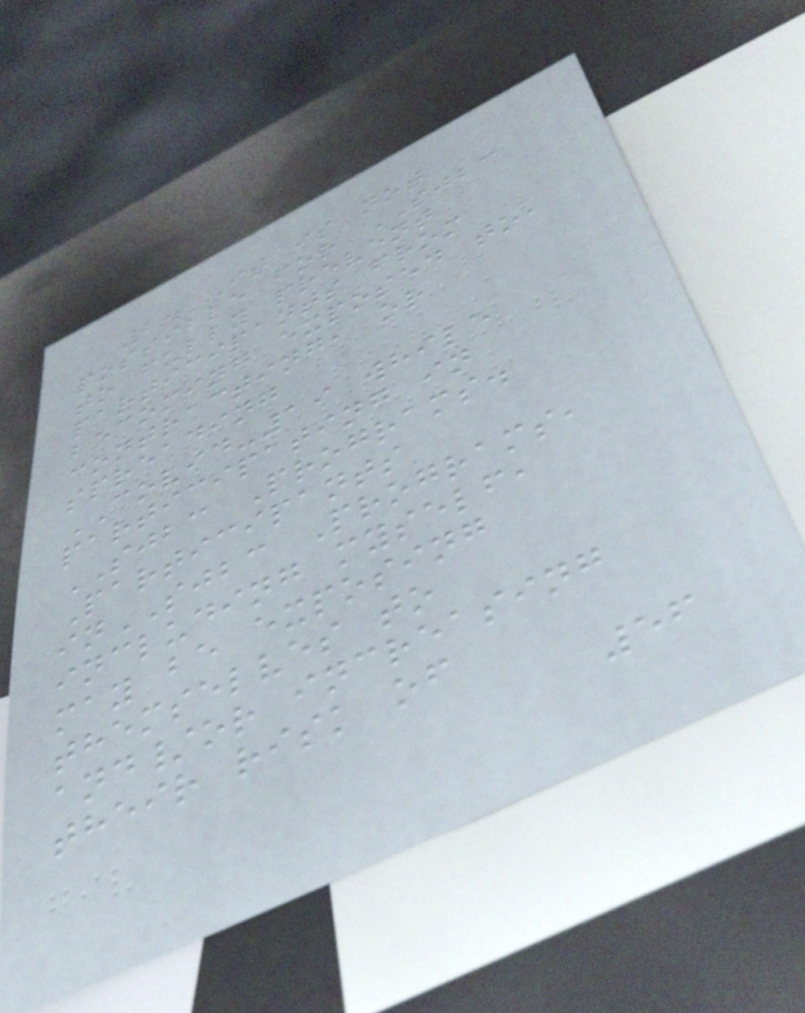2. It is not
possible for SJBC
to fully prevent
participants from
becoming exposed to,
contracting, or
spreading
COVID-19 while
participating in
SJBC Programs.
Participants
inSJBC Programs,
including myself,
may be exposing
themselves to
and/or increasing
their risk of
56
